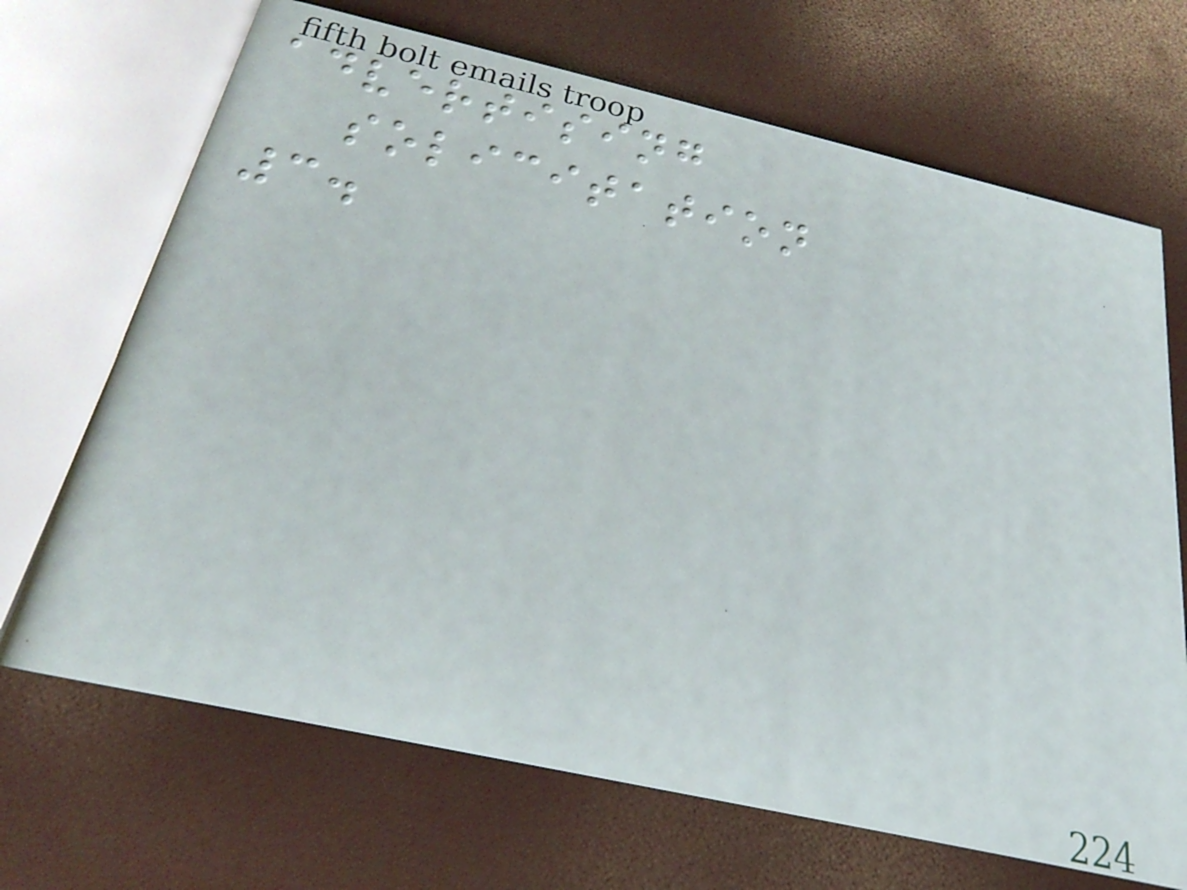advertising
solicitation
3.
